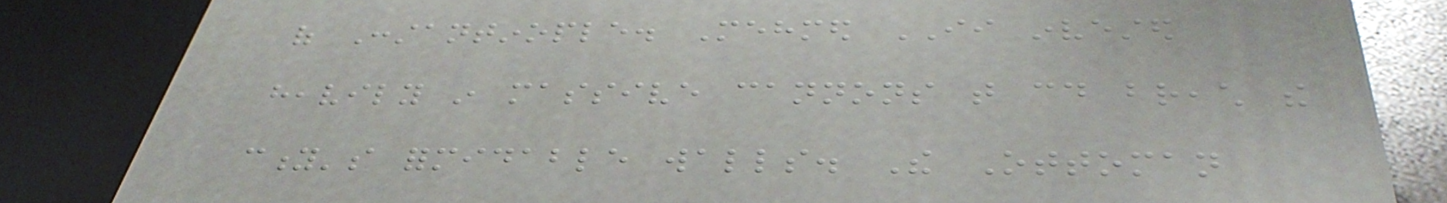of Constantinople. Mehmed II invested
heavily in massive cannons that could breach the
city's formidable walls. The Ottoman
